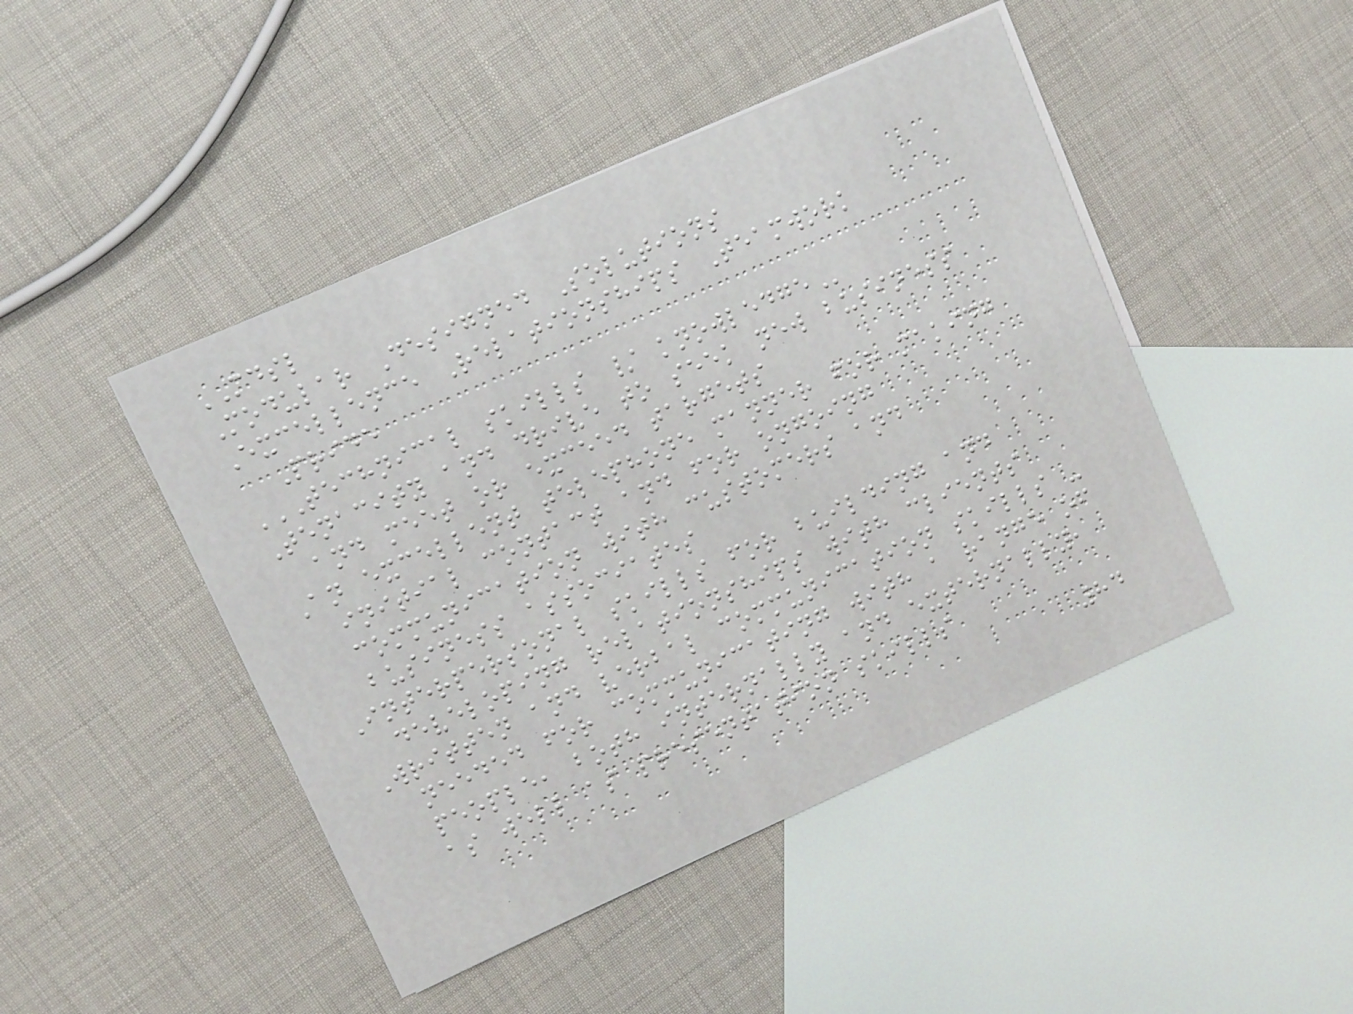MDSL
Modular Designed Solutions
Excellence Relationships Teamwork
Pride
TECHNICAL SKILLS / KNOWLEDGE
Tenacity and drive to seek new business
and meet or exceed targets
An excellent telephone manner for making
initial contact and for ongoing
communication with customers and
business associates
Interpersonal skills for building and
developing relationships with clients
Written and verbal communication skills -
needed for communicating with a range of
people, both internally and externally,
as well as presentation skills
84
